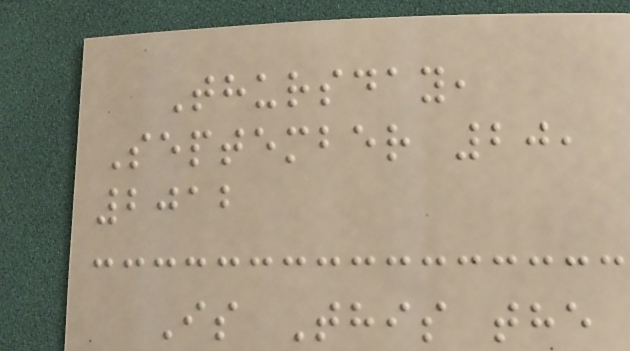Thursday,
September 20,
2012
Is This the
